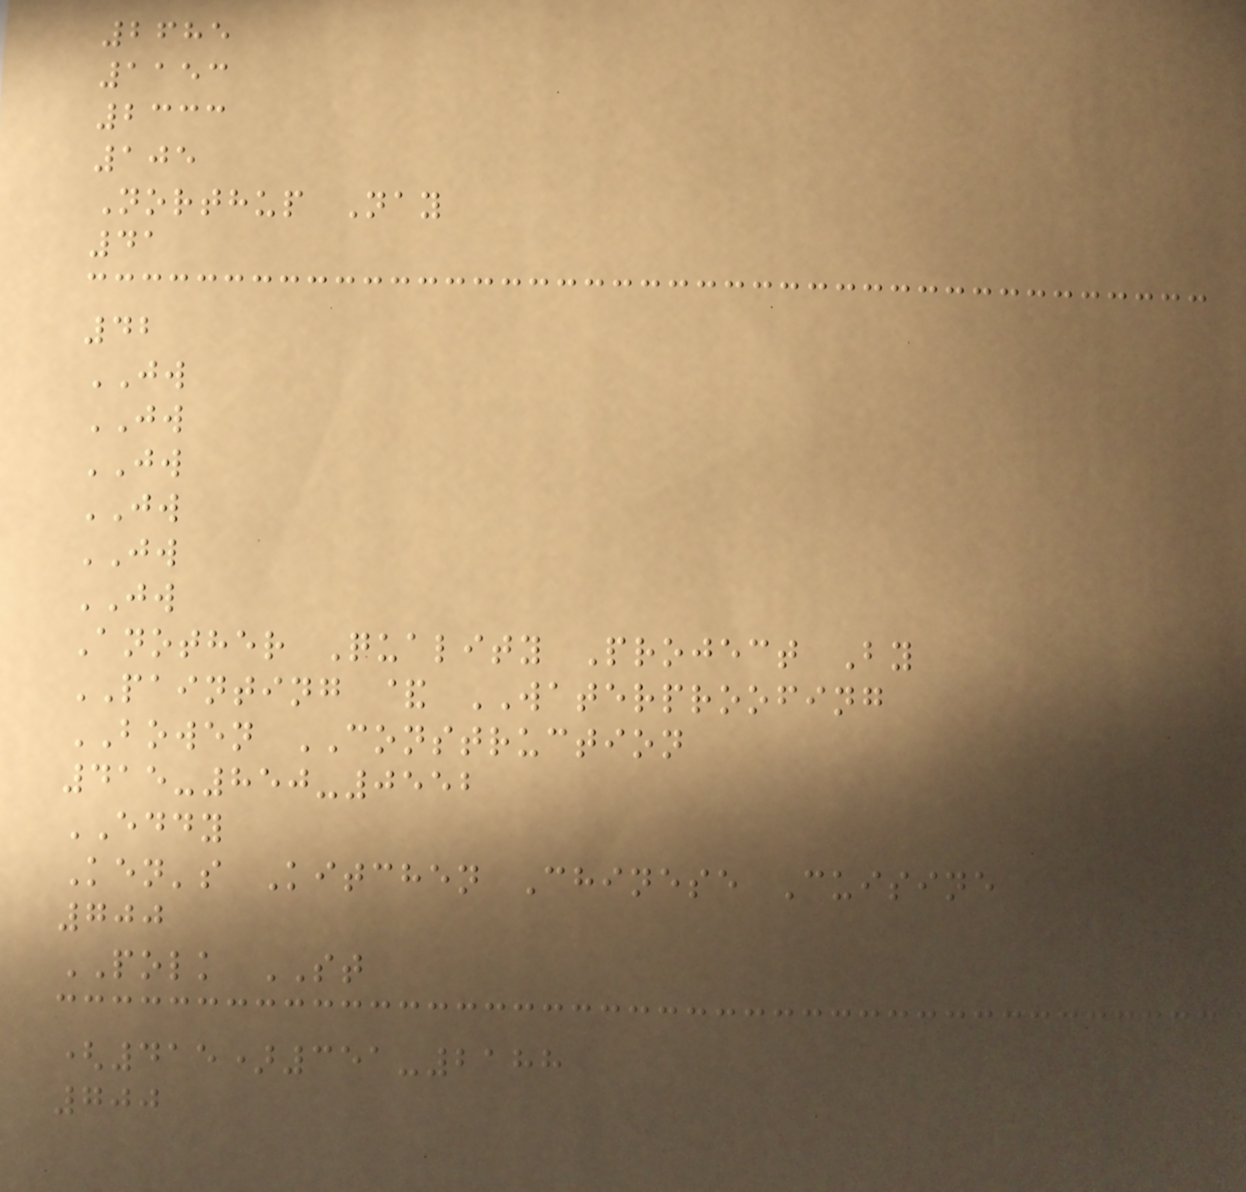2685
1153
2333
105
Northup Nay
41
42
JW
JW
JW
JW
JW
JW
Another Quality Project By
PAINTING & WATERPROOFING
BOWEN CONSTRUCTION
415-850-0552
EDDY
Ken's Kitchen Chinese Cuisine
700
POLK ST
(415)351-2188
700
